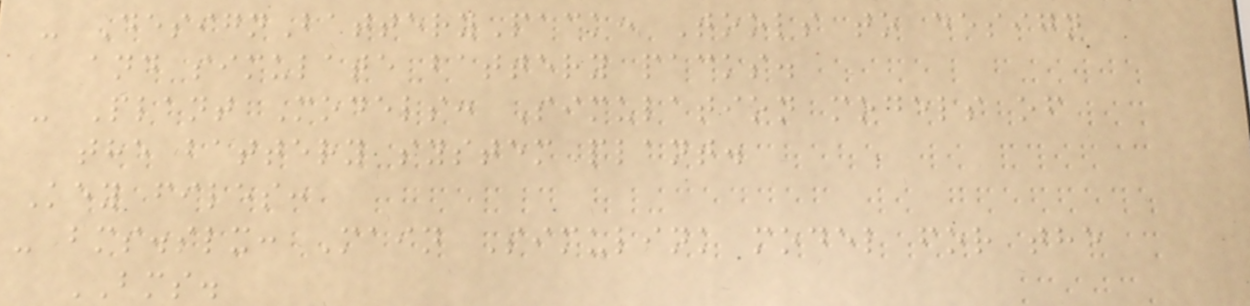- DesignBatteryPack: Tools to design
and simulate battery packs.
- Plant Models: Simulation models of
the battery system plant.
Key files:
- bms.slx: Main Simulink model for the
BMS.
